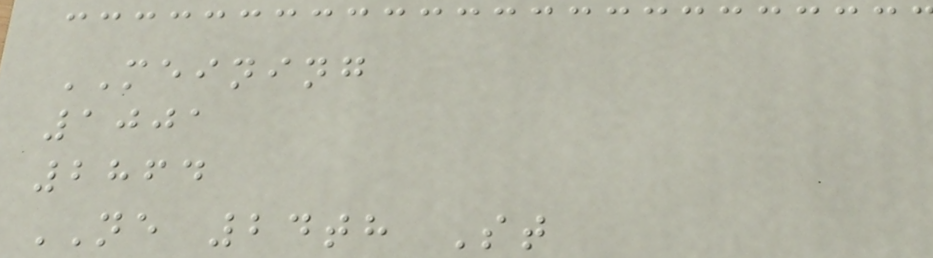MEINING
1001
2864
NE 24th St
